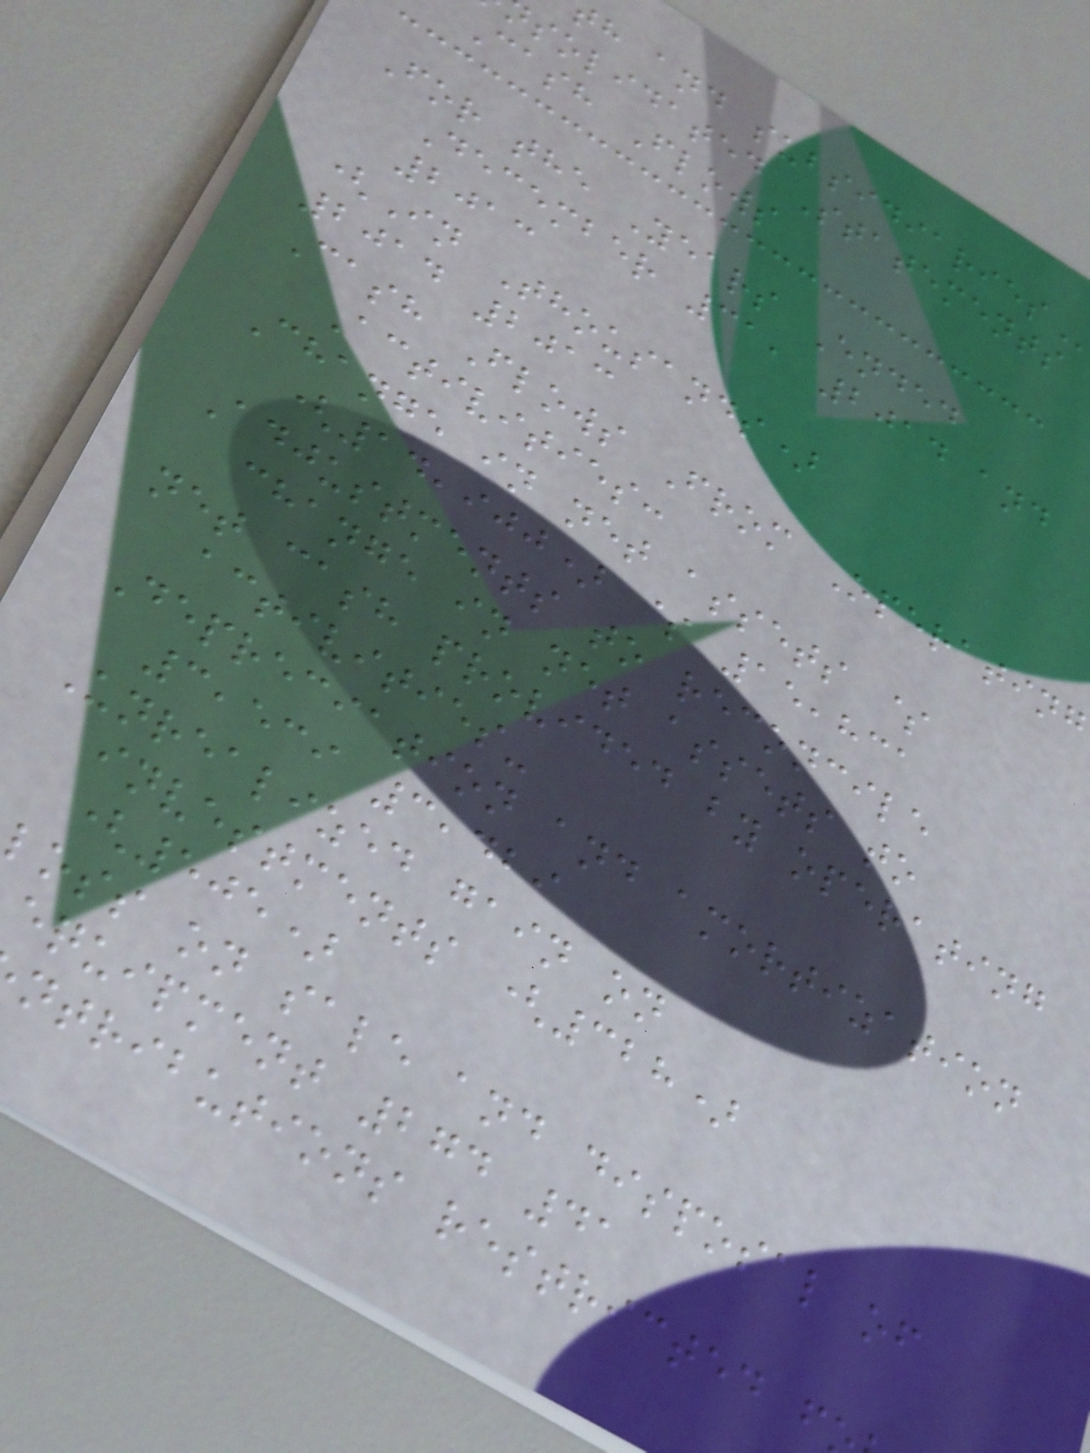solidated Statements
Cash Flows
For the Years Ended
December 31, 2014 and
2013
(In Thousands)
2014 2013
Cash Flows From Operating
Activities:
Change in net assets $
(14,900) $ 15,831
Adjustments to reconcile
change in net assets to
net cash provided by operating
activities-
Depreciation and amortization
3,539 3,429
Unrealized gain on
investments (328)
(505)
loss on sale and disposal of
equipment 274 41
ntributions restricted f
